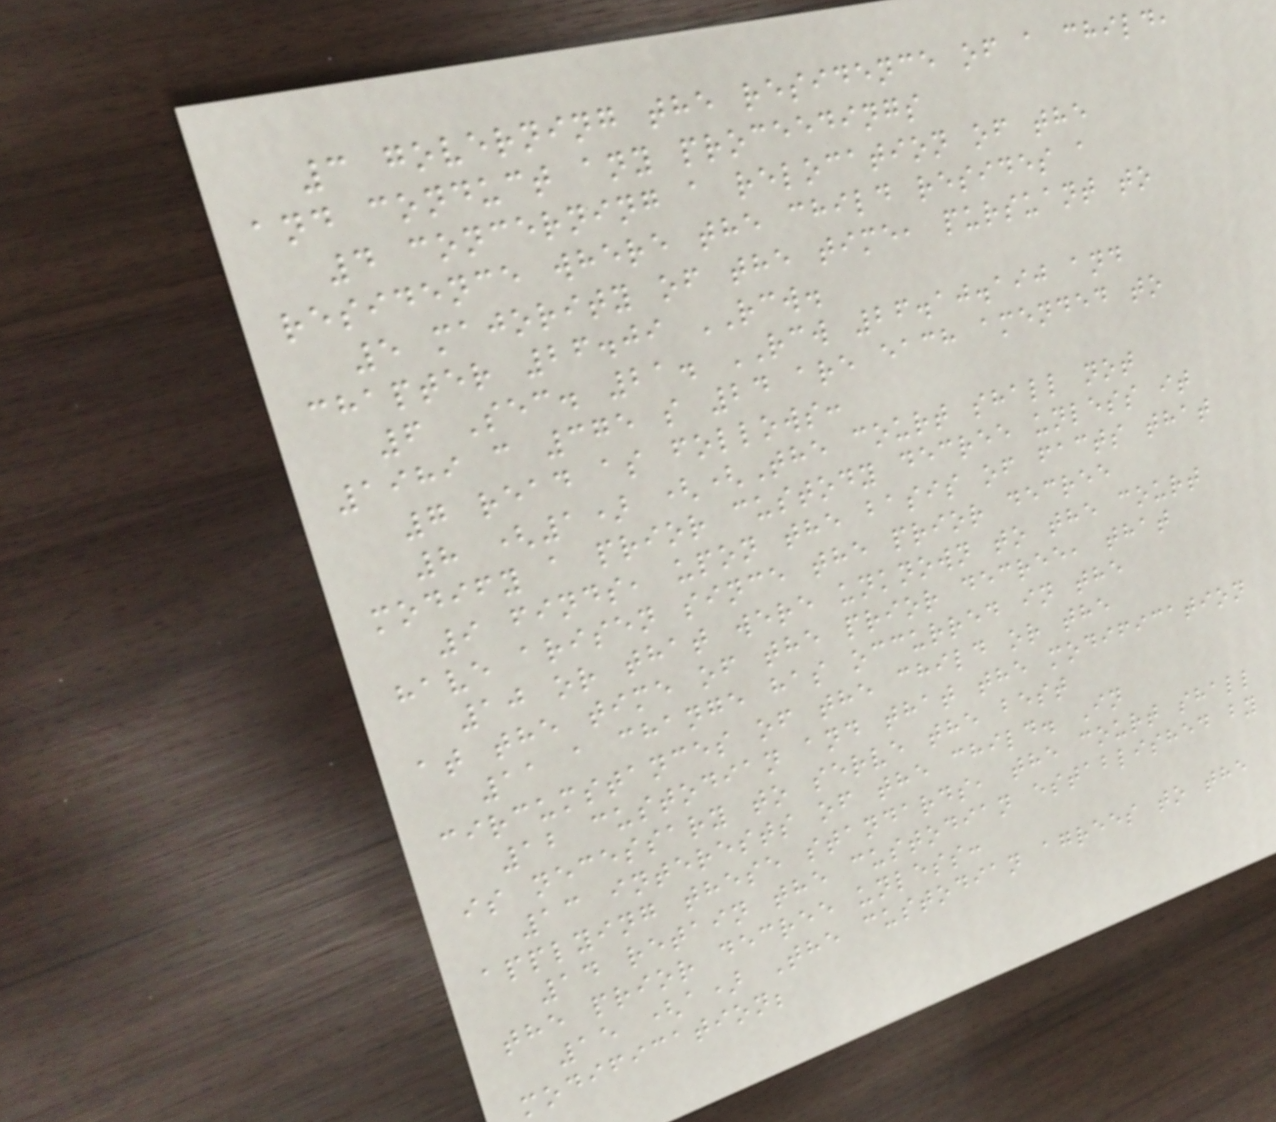3 governing the residence of a child,
and conduct any proceedings
4 concerning a relocation of the
residence where the child resides a
5 majority of the time, pursuant to
chapter 26.09 RCW.
6 Sec. 21. RCW 26.10.190 and
1989 c 375 s 24 are each amended to
7 read as follows:
8 (1) ((The court shall not
modify a prior custody decree unless it
9 finds, upon the basis of facts that
have arisen since the prior decree
10 or that were unknown to the court
at the time of the prior decree, that
11 a change has occurred in the
circumstances of the child or the
12 custodian and that the modification
is necessary to serve the best
13 interests of the child. In
applying these standards, the court shall
14 retain the custodian established by
the prior decree unless:
15 (a) The custodian agrees to the
modification;
